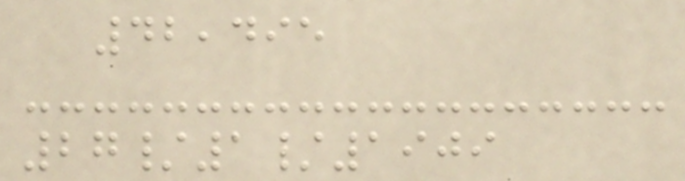42,495
27/1/1909
